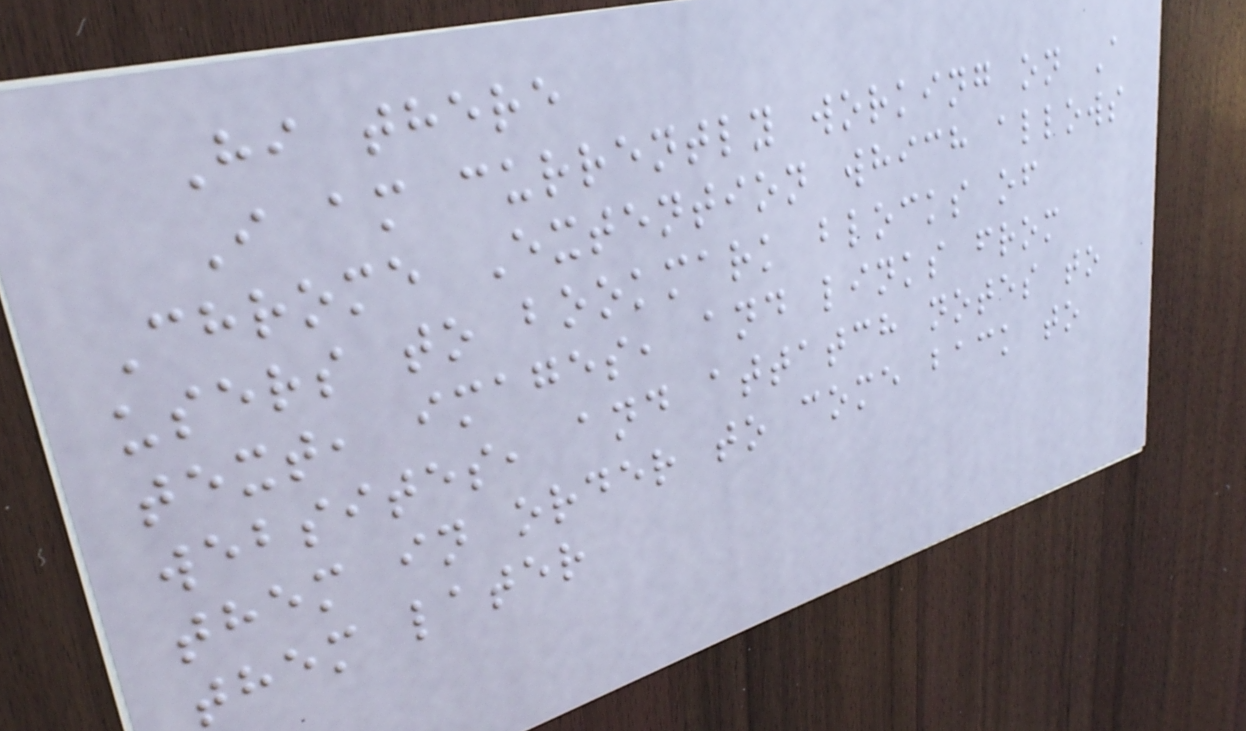Hi there
I am currently working on A
Chrome Extention which allows
users to bookmark blocks of
text, images, and links from
websites, and attatch notes to
them in order to come back to
them later
